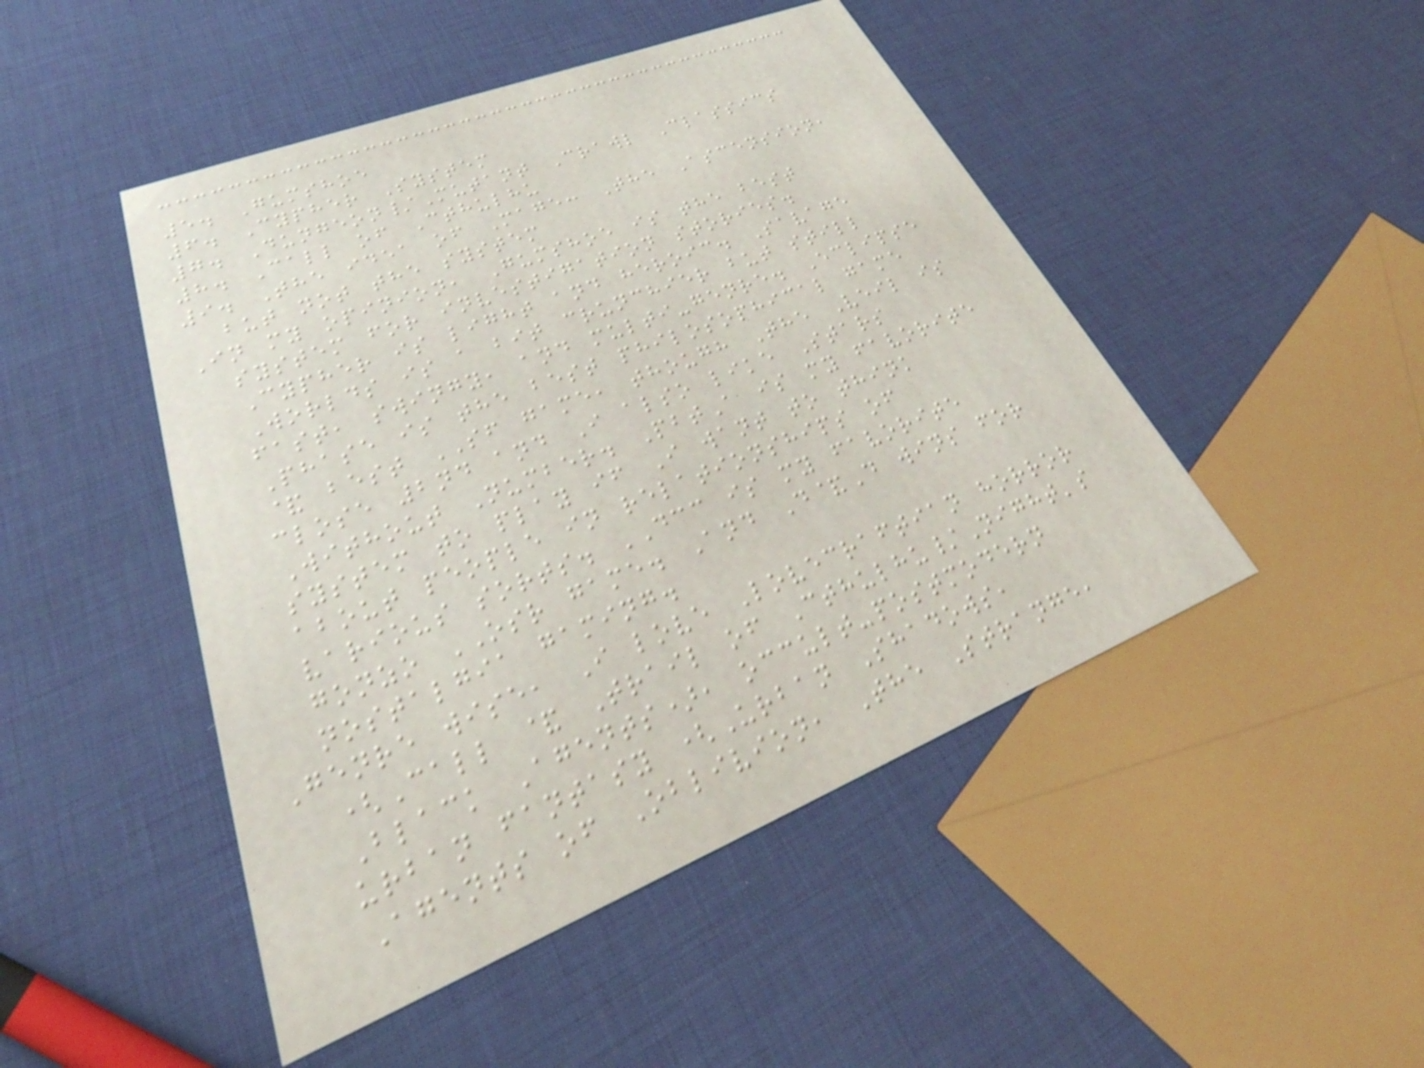5. Gumshoe
6. Cypher System
7. Dungeon/Mutant Crawl Classics
8. Call of Cthulhu
9. The idea of Mage: The Ascension,
but not the system
In my opinion, Gumshoe is the best
system for investigation stories.
Cypher is light and heroic. Savage
Worlds is a bit crunchier but still
fast, swingy, and multi-genre. Eclipse
Phase is the best philosophical game
& best SF game, though The Veil is
close 2nd and I also like Stars
Without Number. PbtA is my favorite
system to play if I want to think
about people in relationships of
various sorts. DCC is my favorite
gonzo OSR game. And D&D wins for
nostalgia gaming.
Genre wise, I love Lovecraftian horror
(Call & Trail of Cthulhu/Night's
Black Agents), occult-postmodern
urban fantasy (Urban Shadows,
Agents of Oblivion, The Strange,
